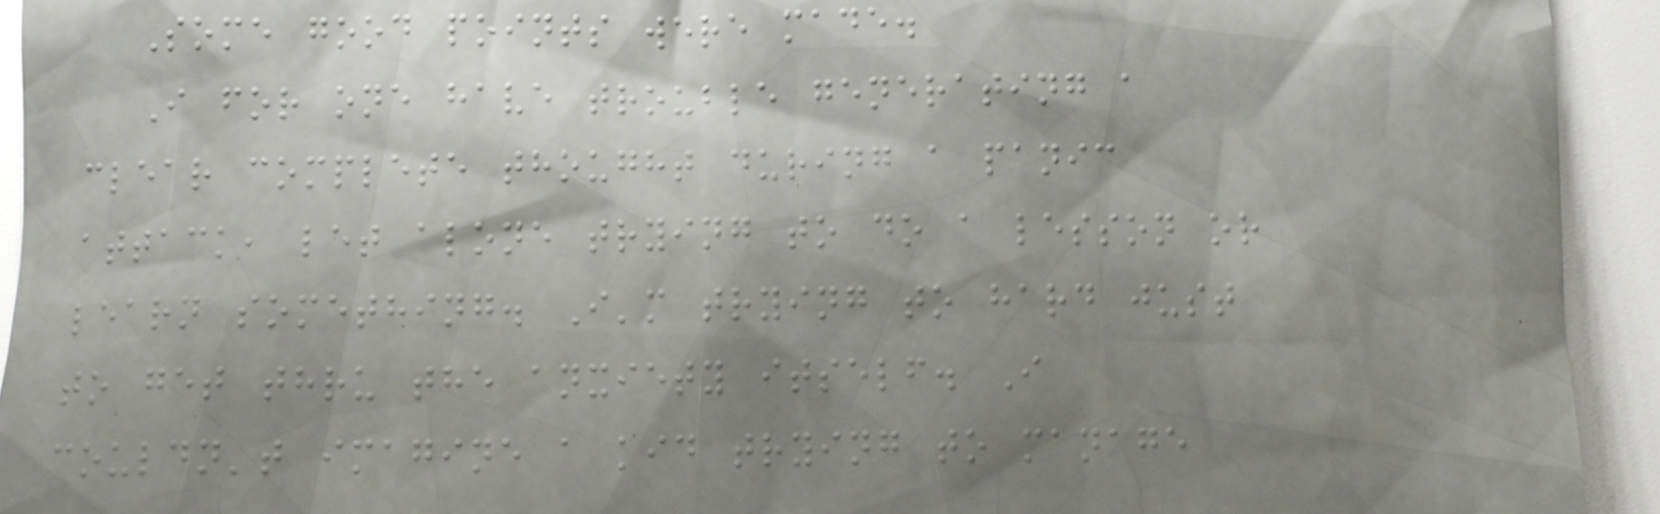Some good points were made.
I for one have trouble generating a
clear complete thought during a panic
attack, let alone trying to do a lesson or
learn something. I'm trying to hard just
to get thru the anxiety itself. I
couldn't imagine a kid trying to manage
